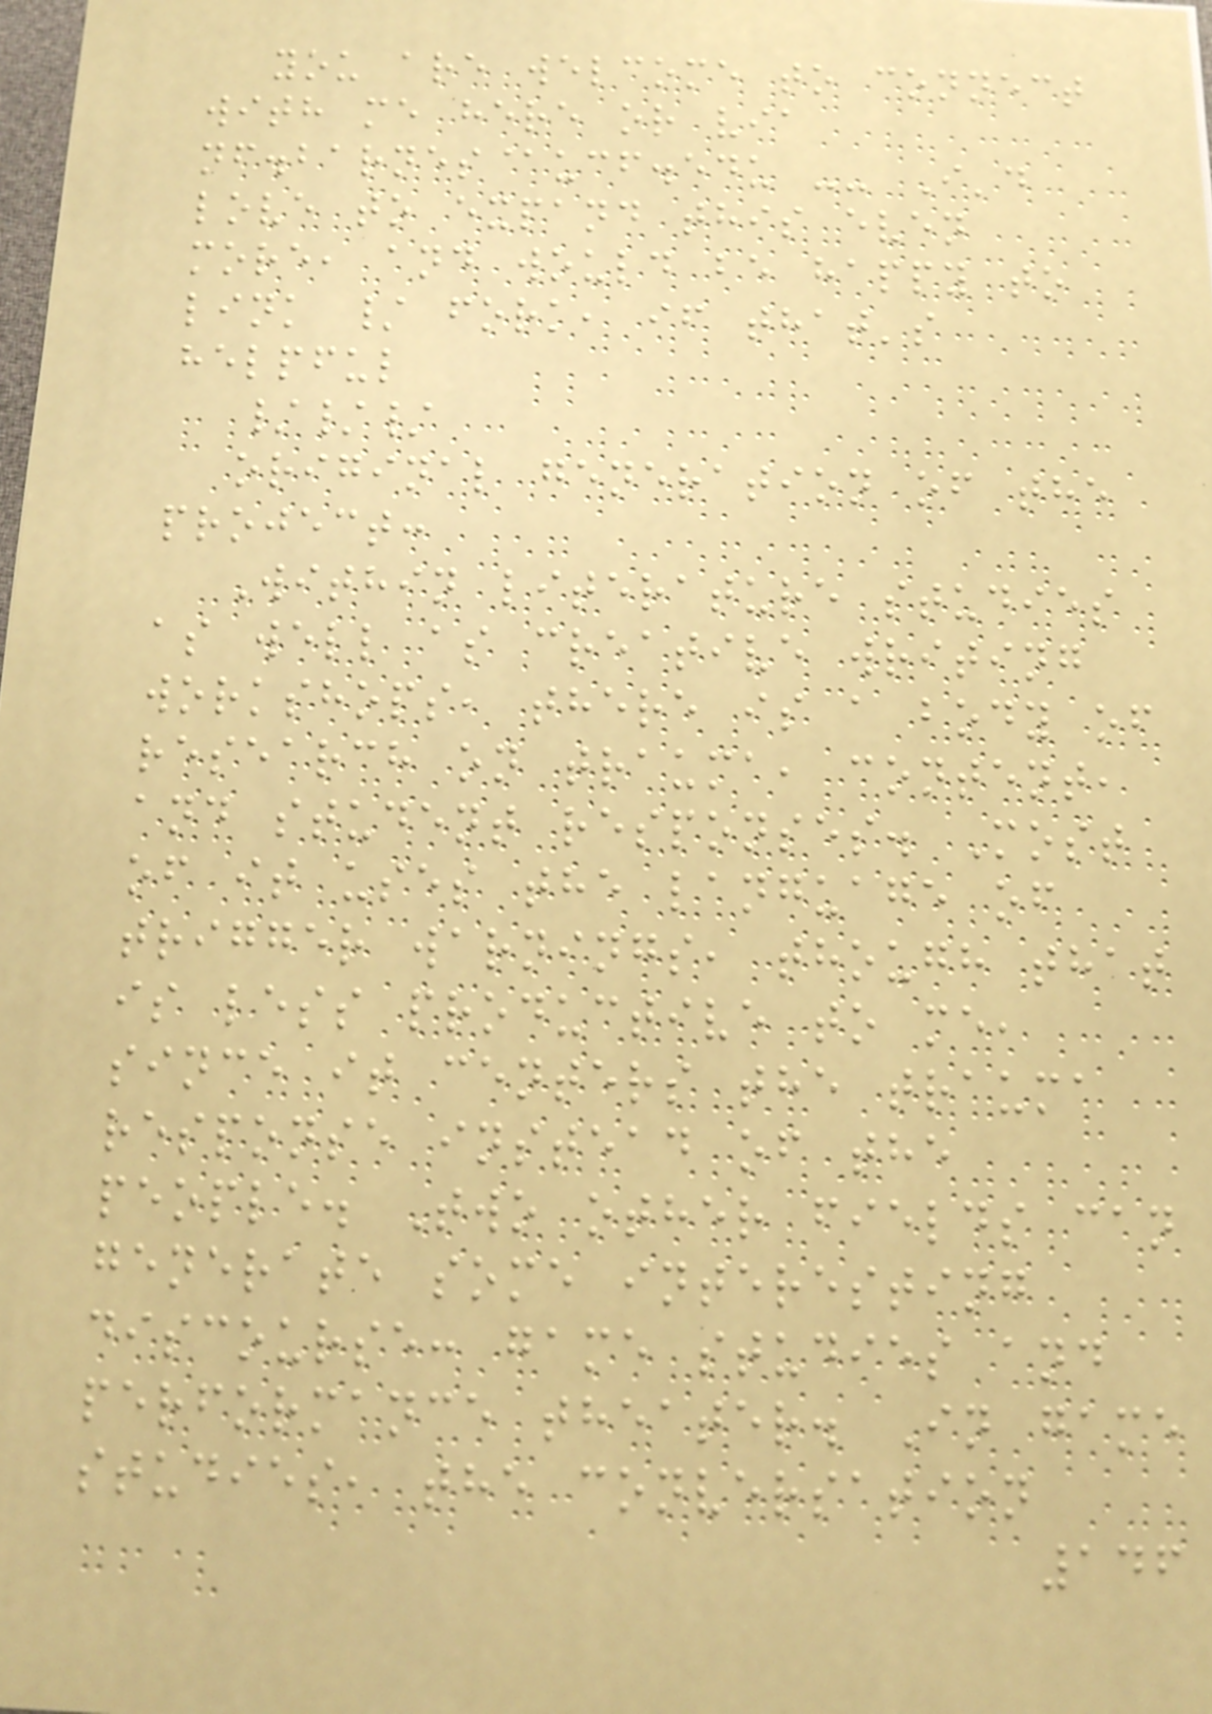you are welcome to connect
with me here or via
nf.barnes@ucf.edu -- I'd
love to expand this even
more, and would be happy to
link / fork, if that's
helpful
///
original generation of the
project:
Within literature studies
as well as creative writing
workshops, there is a body of
research on trauma, content,
and student responses. Most
of it uses the language of
trigger warnings, though that
is less productive to me,
since it centers the trauma
response instead of the
people. Two other fields can
generate some interesting
discourse: game studies and
performance theater. In game
studies, the conversation
146
